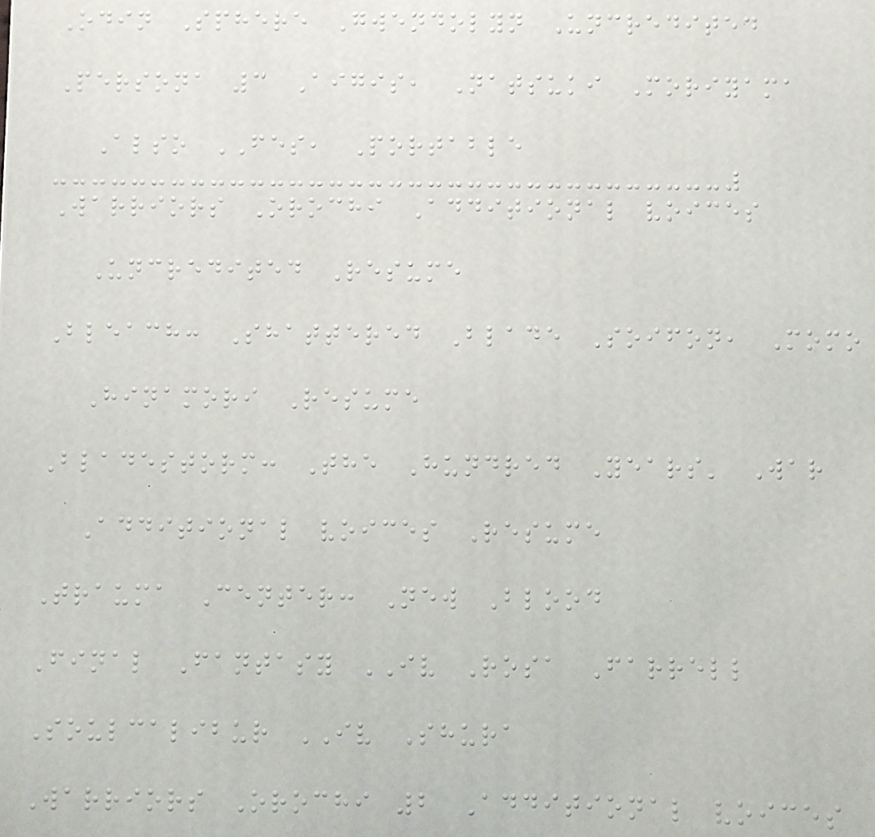Odin Sphere Gwendolyn Uncredited
Persona 3 Aigis, Natsuki Moriyama
Also FES, Portable
Warriors Orochi Additional voices
Uncredited Resume
Bleach: Shattered Blade Soifon, Momo
Hinamori Resume
Bladestorm: The Hundred Years' War
Additional voices Resume
Trauma Center: New Blood
Final Fantasy IV Rosa Farrell
Soulcalibur IV Shura
Warriors Orochi 2 Additional voices
